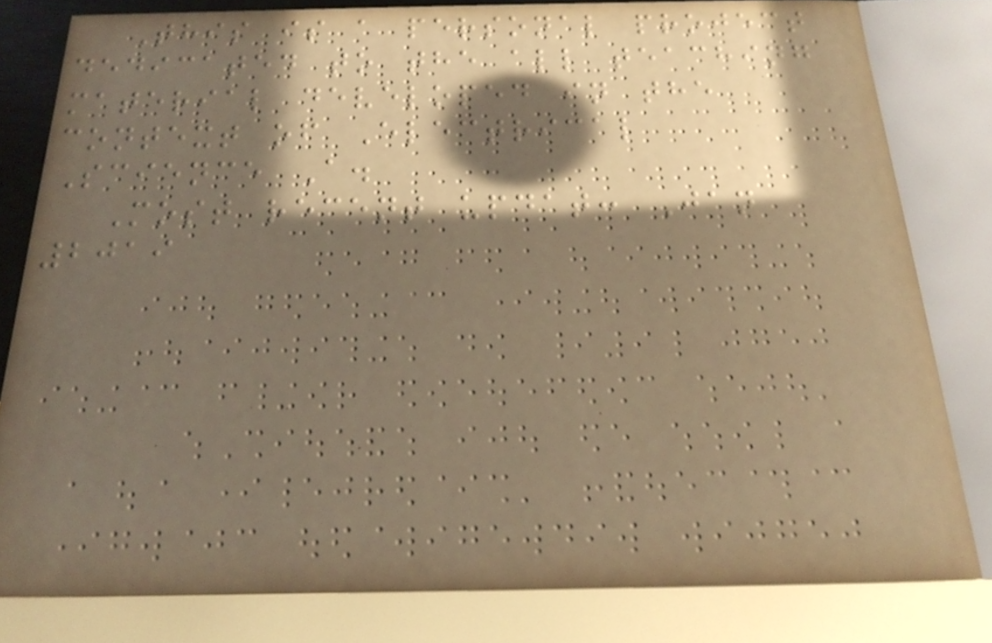This is a personal project
dedicated to the all teaching
material developed in the
context of Electrical
Science A.
Most recent updat: Jan
2019
